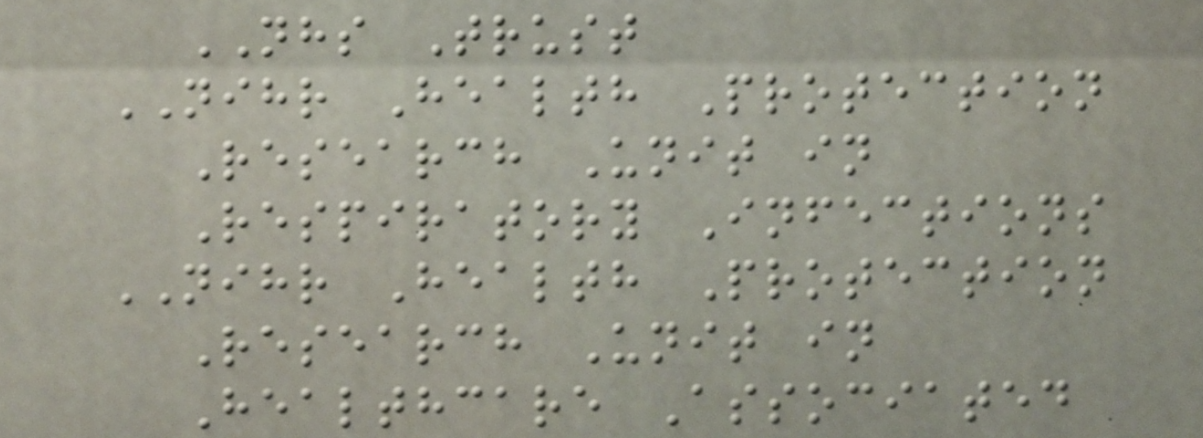NHS Trust
NIHR Health Protection
Research Unit in
Respiratory Infections
NIHR Health Protection
Research Unit in
Healthcare Associated
